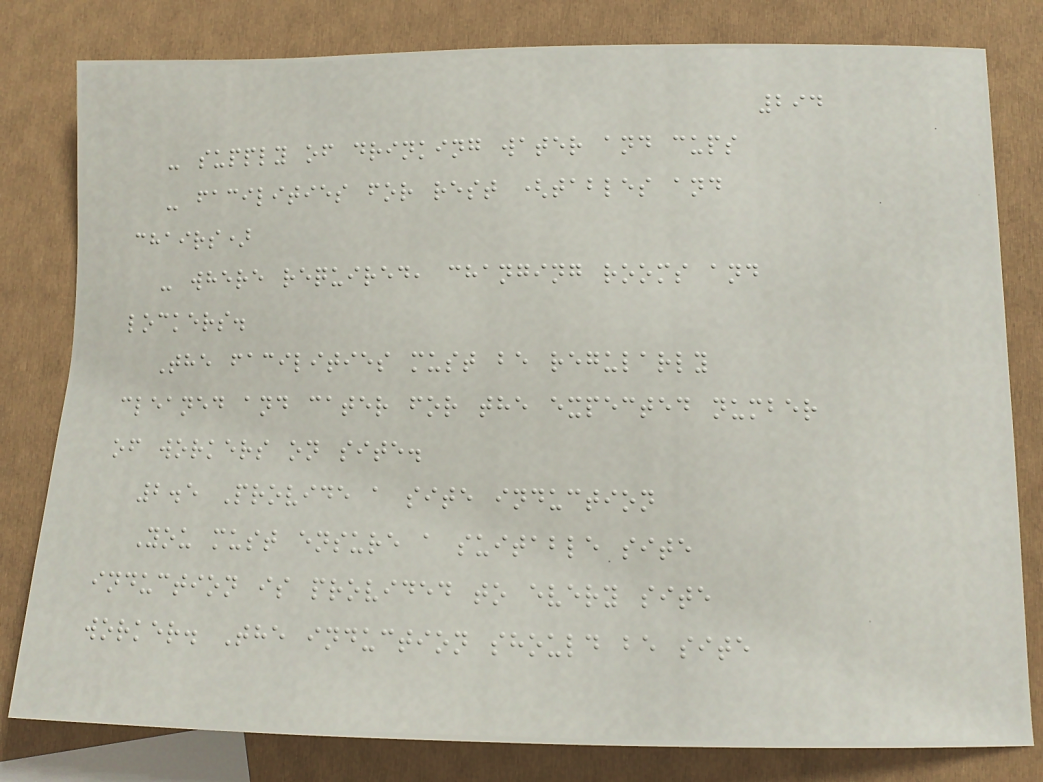294
- supply of drinking water and cups
- facilities for rest (tables and
chairs)
- where required, changing rooms and
lockers.
The facilities must be regularly
cleaned and cater for the expected number
of workers on site.
2.5 Provide a site induction
You must ensure a suitable site
induction is provided to every site
worker. The induction should be site
